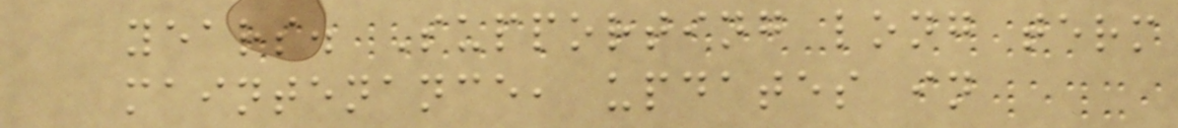years. Supporting long term
maintenance, updates in
